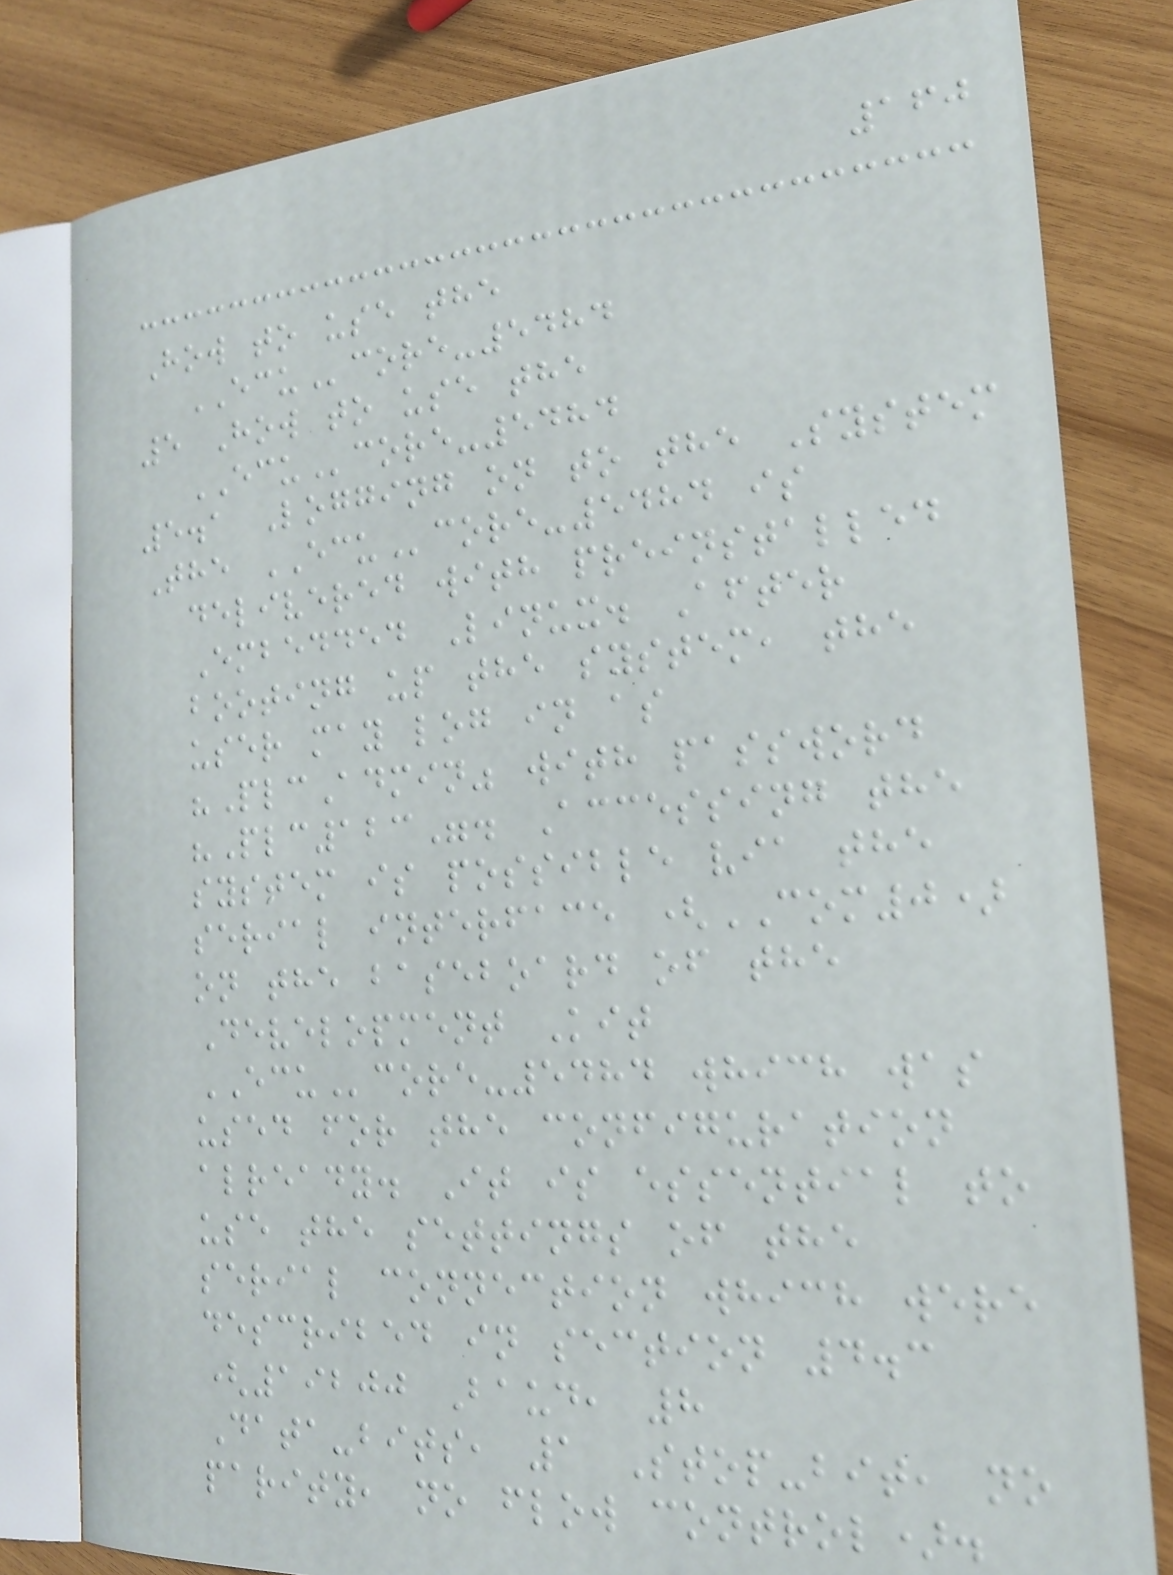160
How to use the
ECUcore-5484
5 How to use the
ECUcore-5484
5.1 Logging on to the System
The ECUcore-5484 is
delivered with preinstalled
Embedded Linux. After
booting up the system, the
user may log in as
"PlcAdmin" with password
"Plc123". Accessing the
system is possible via the
serial interface (COM0)
on the baseboard of the
Development Kit
ECUcore-5484 which was
used for the configuration
already. It is essential to
use the settings of the
serial connection which were
described in section 4.3
(19200 Baud, 8
Data-bits, 1 Stop-bit, no
parity, no flow control).
